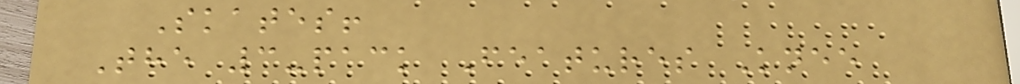Skates!
The 3-pack Features Knee
